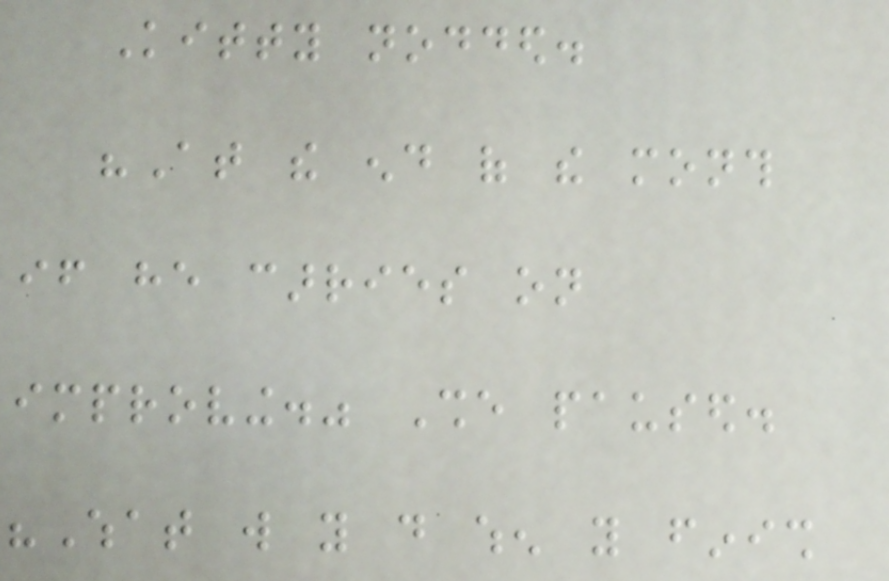Kitty nodded.
"At the end of the month
if he carries on
improving." She paused.
"What will you do when you finish
